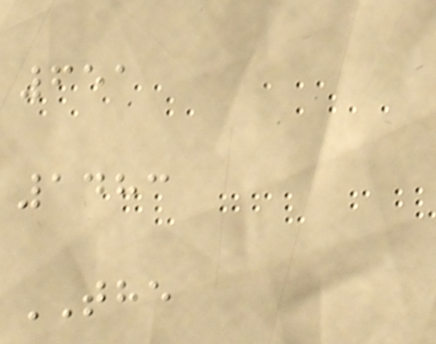651
1483
THE
